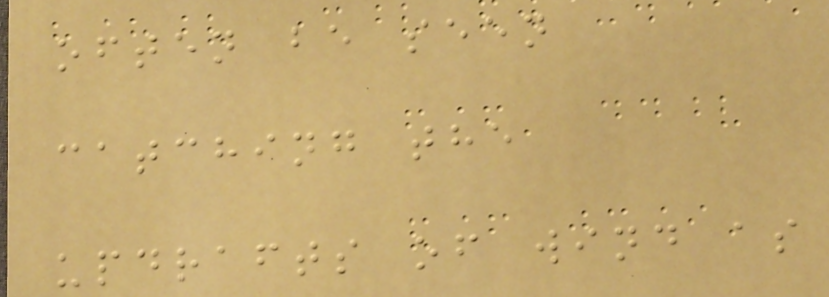often be seen
catching the
updrafts of wind as
